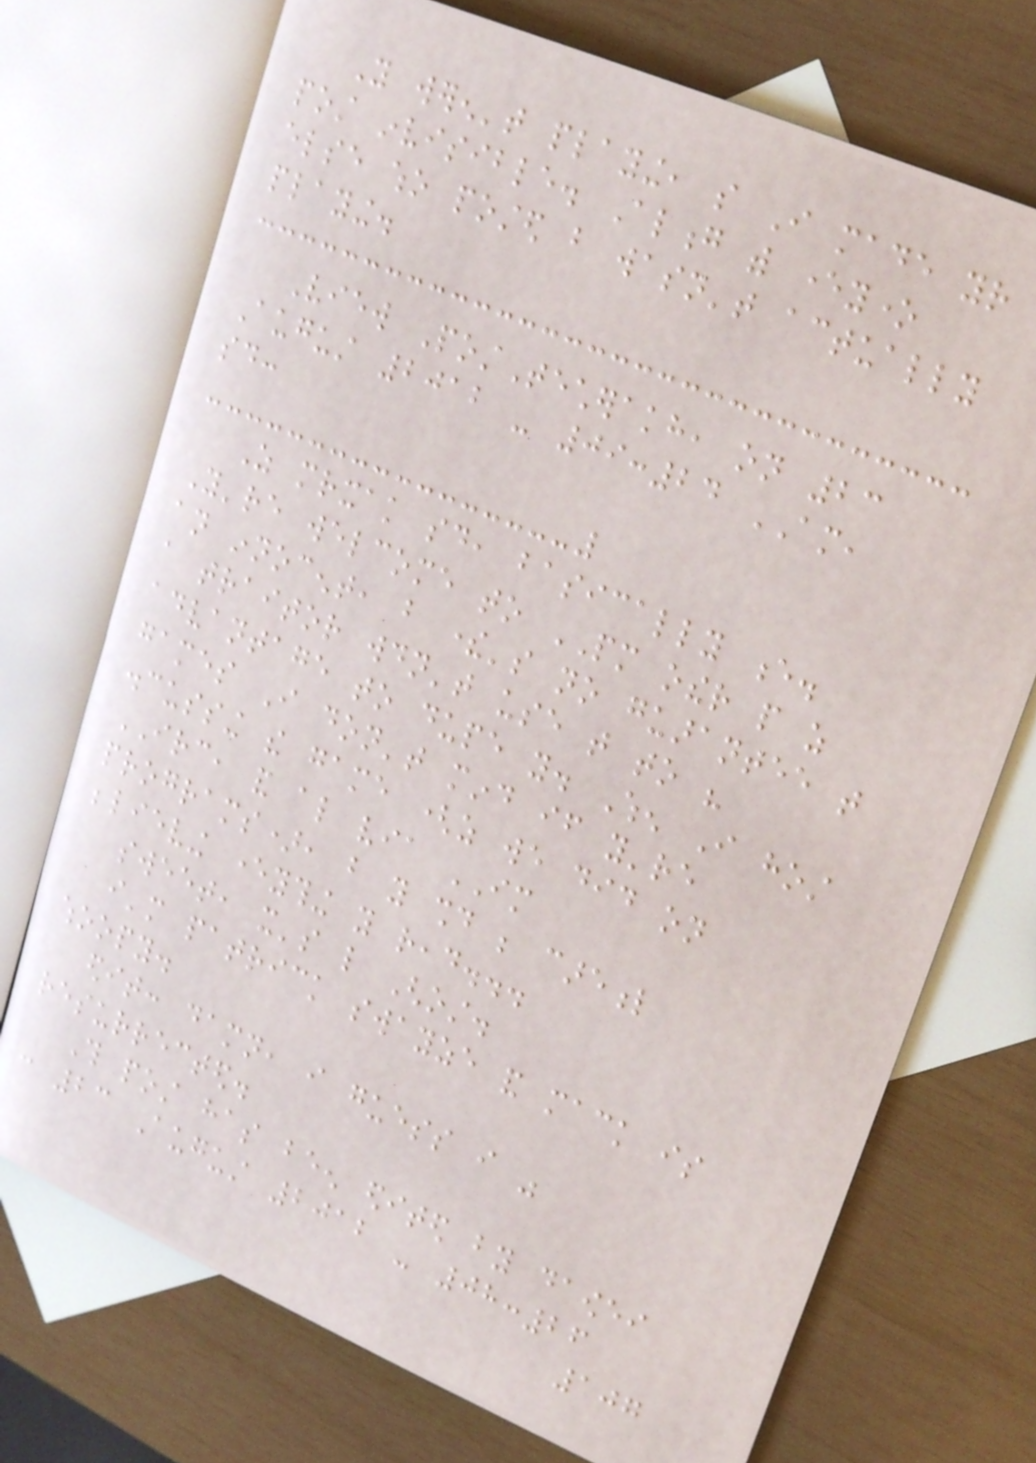You weren't playing, so I made your
post invisible. Along with everyone
else who posted but wasn't actually
playing.
View PostTecherakh, on 23
August 2012 - 09:24 AM,
said:
As mrxak said, basically e.
You're welcome to PM other people as
an innocent, but there's no guarantee that
a traitor wouldn't use that to his
advantage to dupe you. When I host
games I don't mind if you're
discussing the game (as we did on
IRC, and also via IM
programs), but you should be careful
believing everything you read...
sweet, it's like Ghost.
i'm patrick swayze and mack is
whoopy.
edit: damn, i guess i was
resurrected.
This post has been edited by daowei
: 23 August 2012 - 08:26
107
